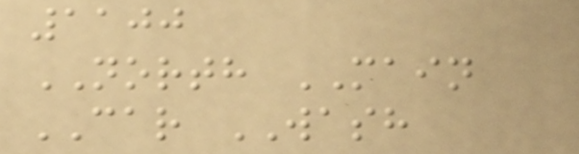1100
NORTH MAIN
CAR WASH
